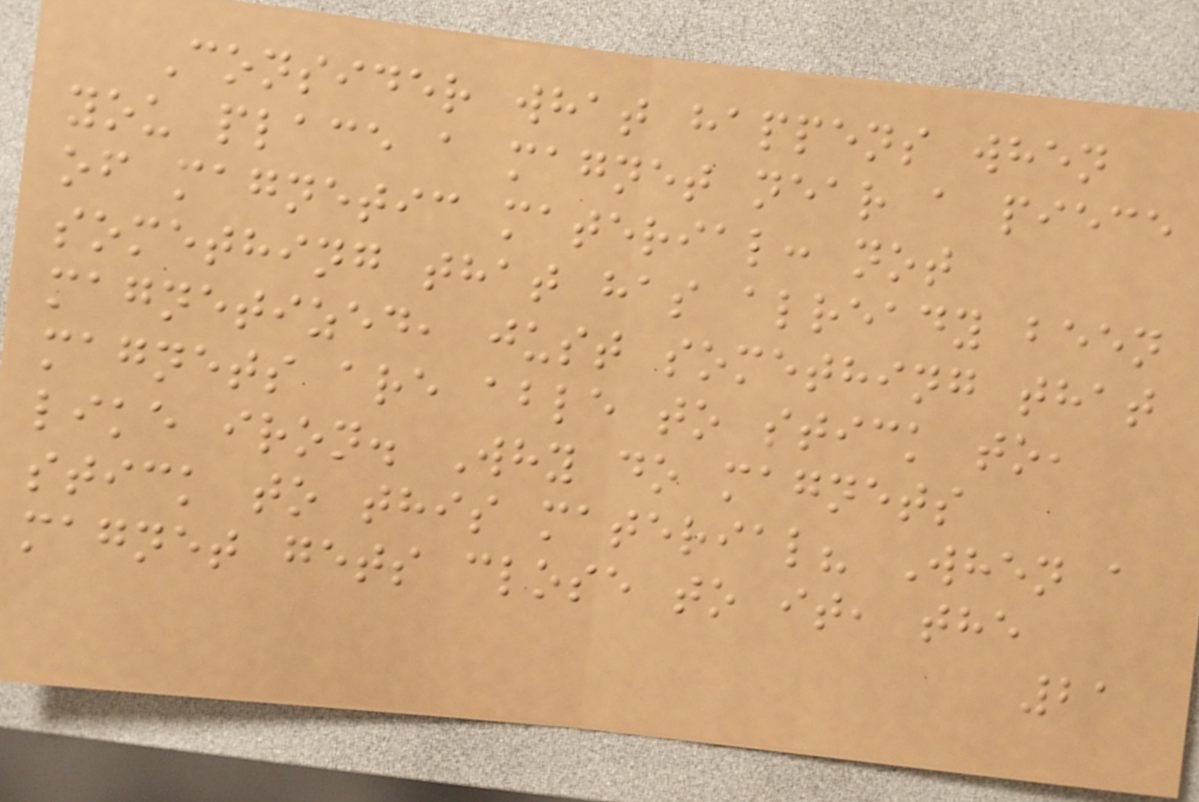Consider what happens when
you place a magnet near a piece
of magnetic material: not
something that has already been
magnetized, just something that
magnets are able to stick to,
like iron. Why do magnets
stick to this material? When a
magnet gets close to it, the
21
